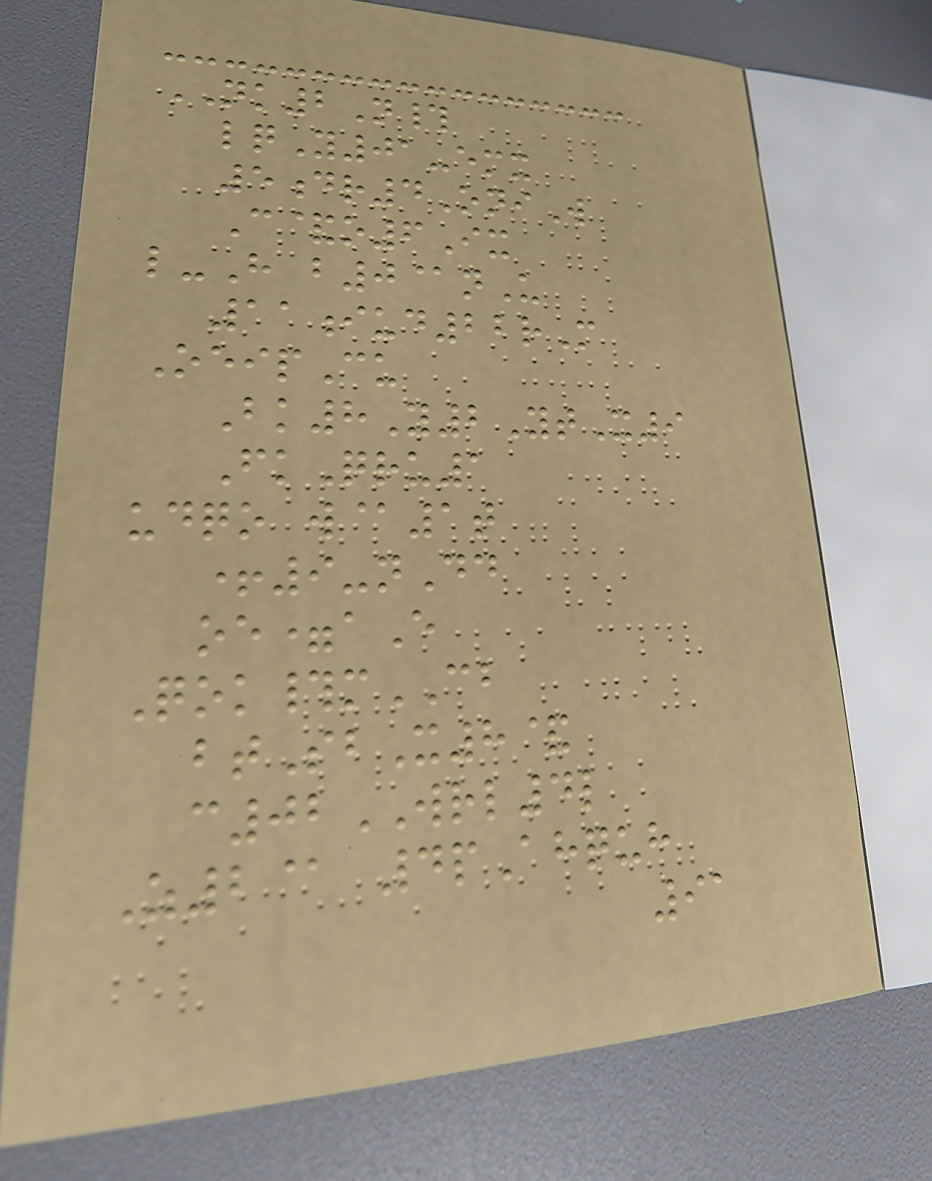NK2N#
lqY01-emx
5dr4OniW
C&o6Ix
l-H b0@nU
11iud22rM
OeipCu
Bk8Y2YtX9
FkQru1
udqo w@1t
+9-nDd
oe=aE
Qok#mCB
btSbX8&
c02WRL4l
Z2@ 4pAhquh
91
